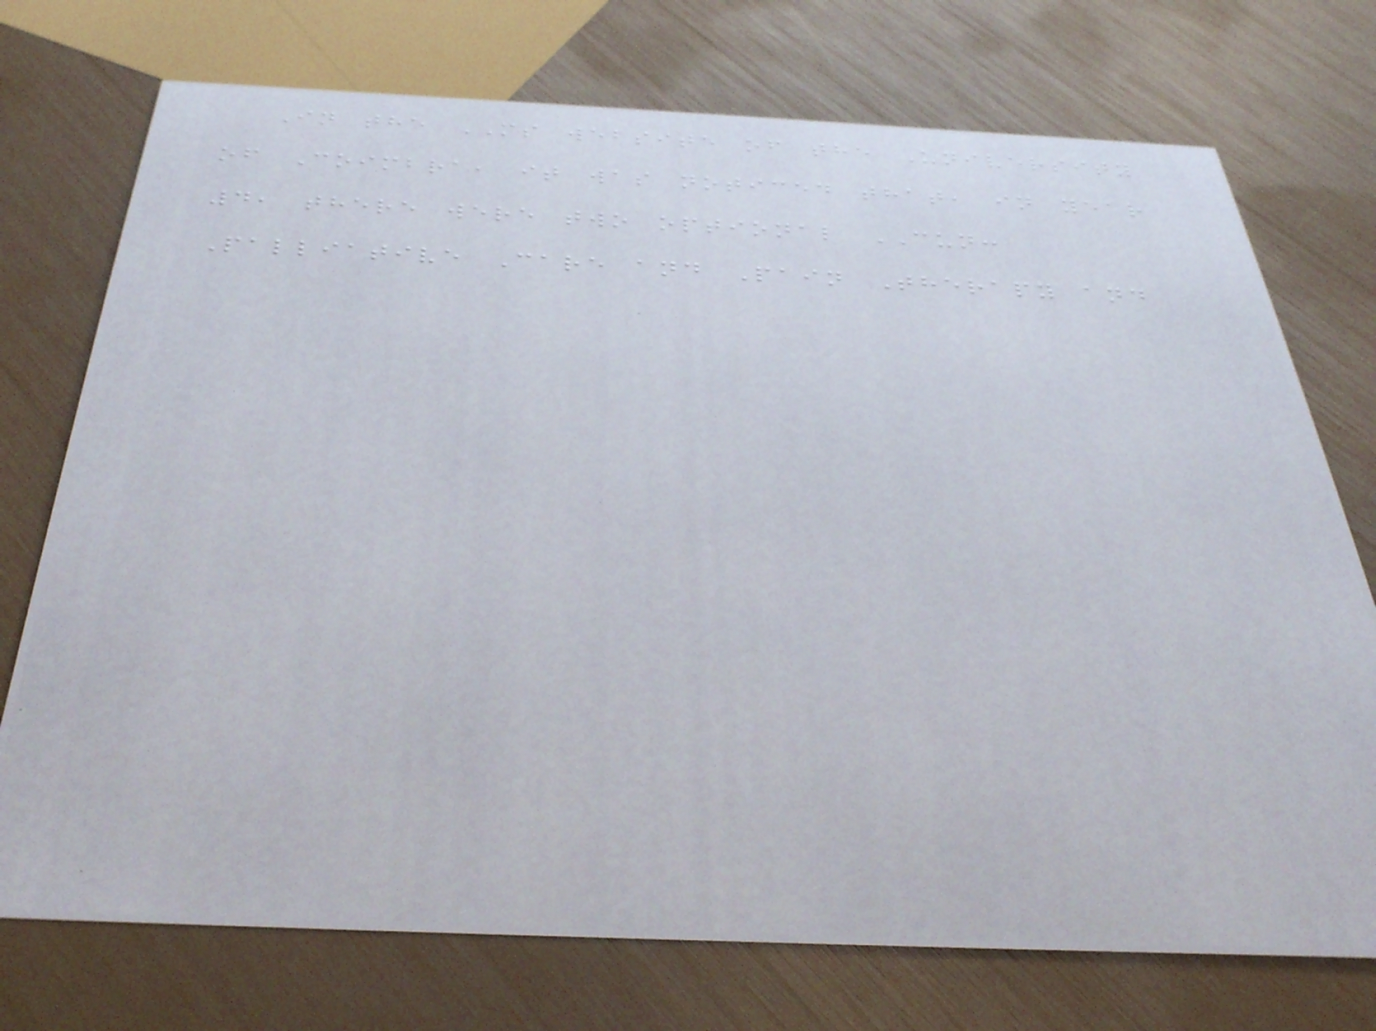In the MS website of the University
of Coimbra, it was noticed that, in year
4, there were two optional CUN:
Palliative Care and Pain Therapy and
